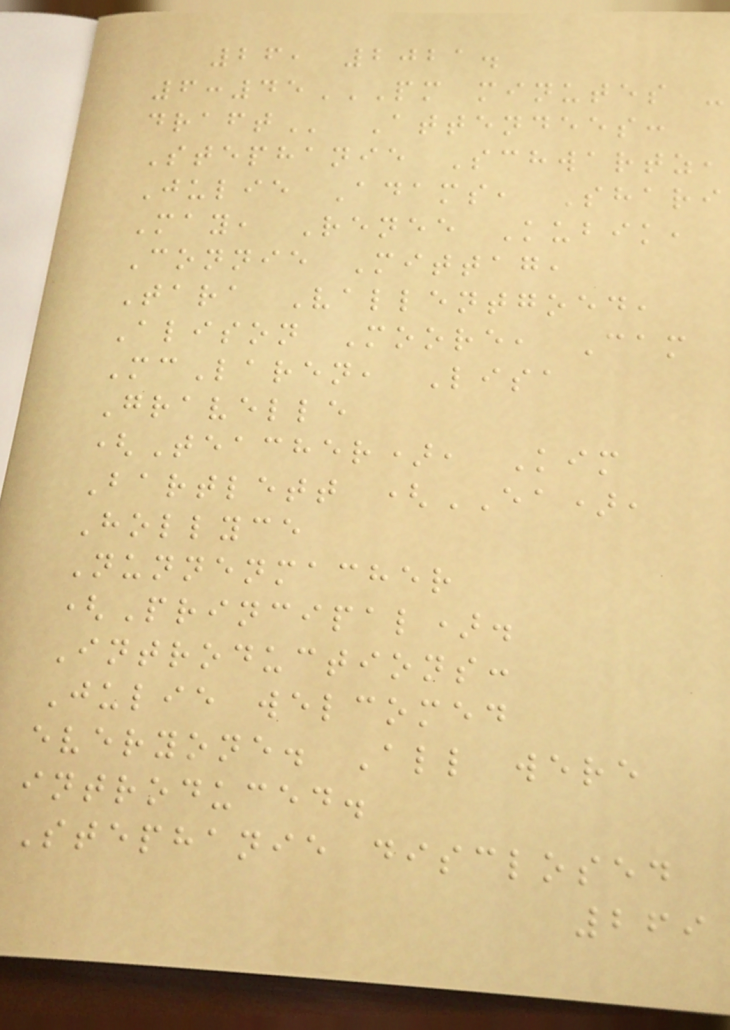26, 2021.
6:45PM MINUTES -
DRAFT Attendees:
Stephanie Schwartz,
Julie Adams, Shari
May, Renee Kubik,
Connie Mittag,
Tara Vallentgoed,
Alison Moore, Cam
McLaren, Lisa
Gravelle
(Teacher), Kim
Bartlett (EA),
Hollyce
Nunnenmacher
(Principal).
Introductions:
Julie welcomed
everyone. All were
introduced.
Stephanie disclosed
269
